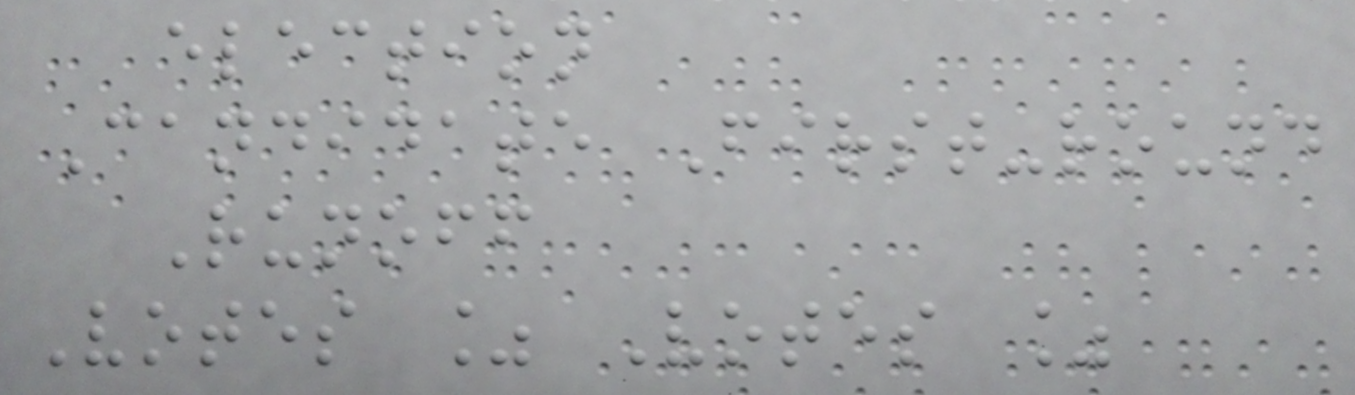election
Candidate First-round
Runoff
Votes % Votes %
